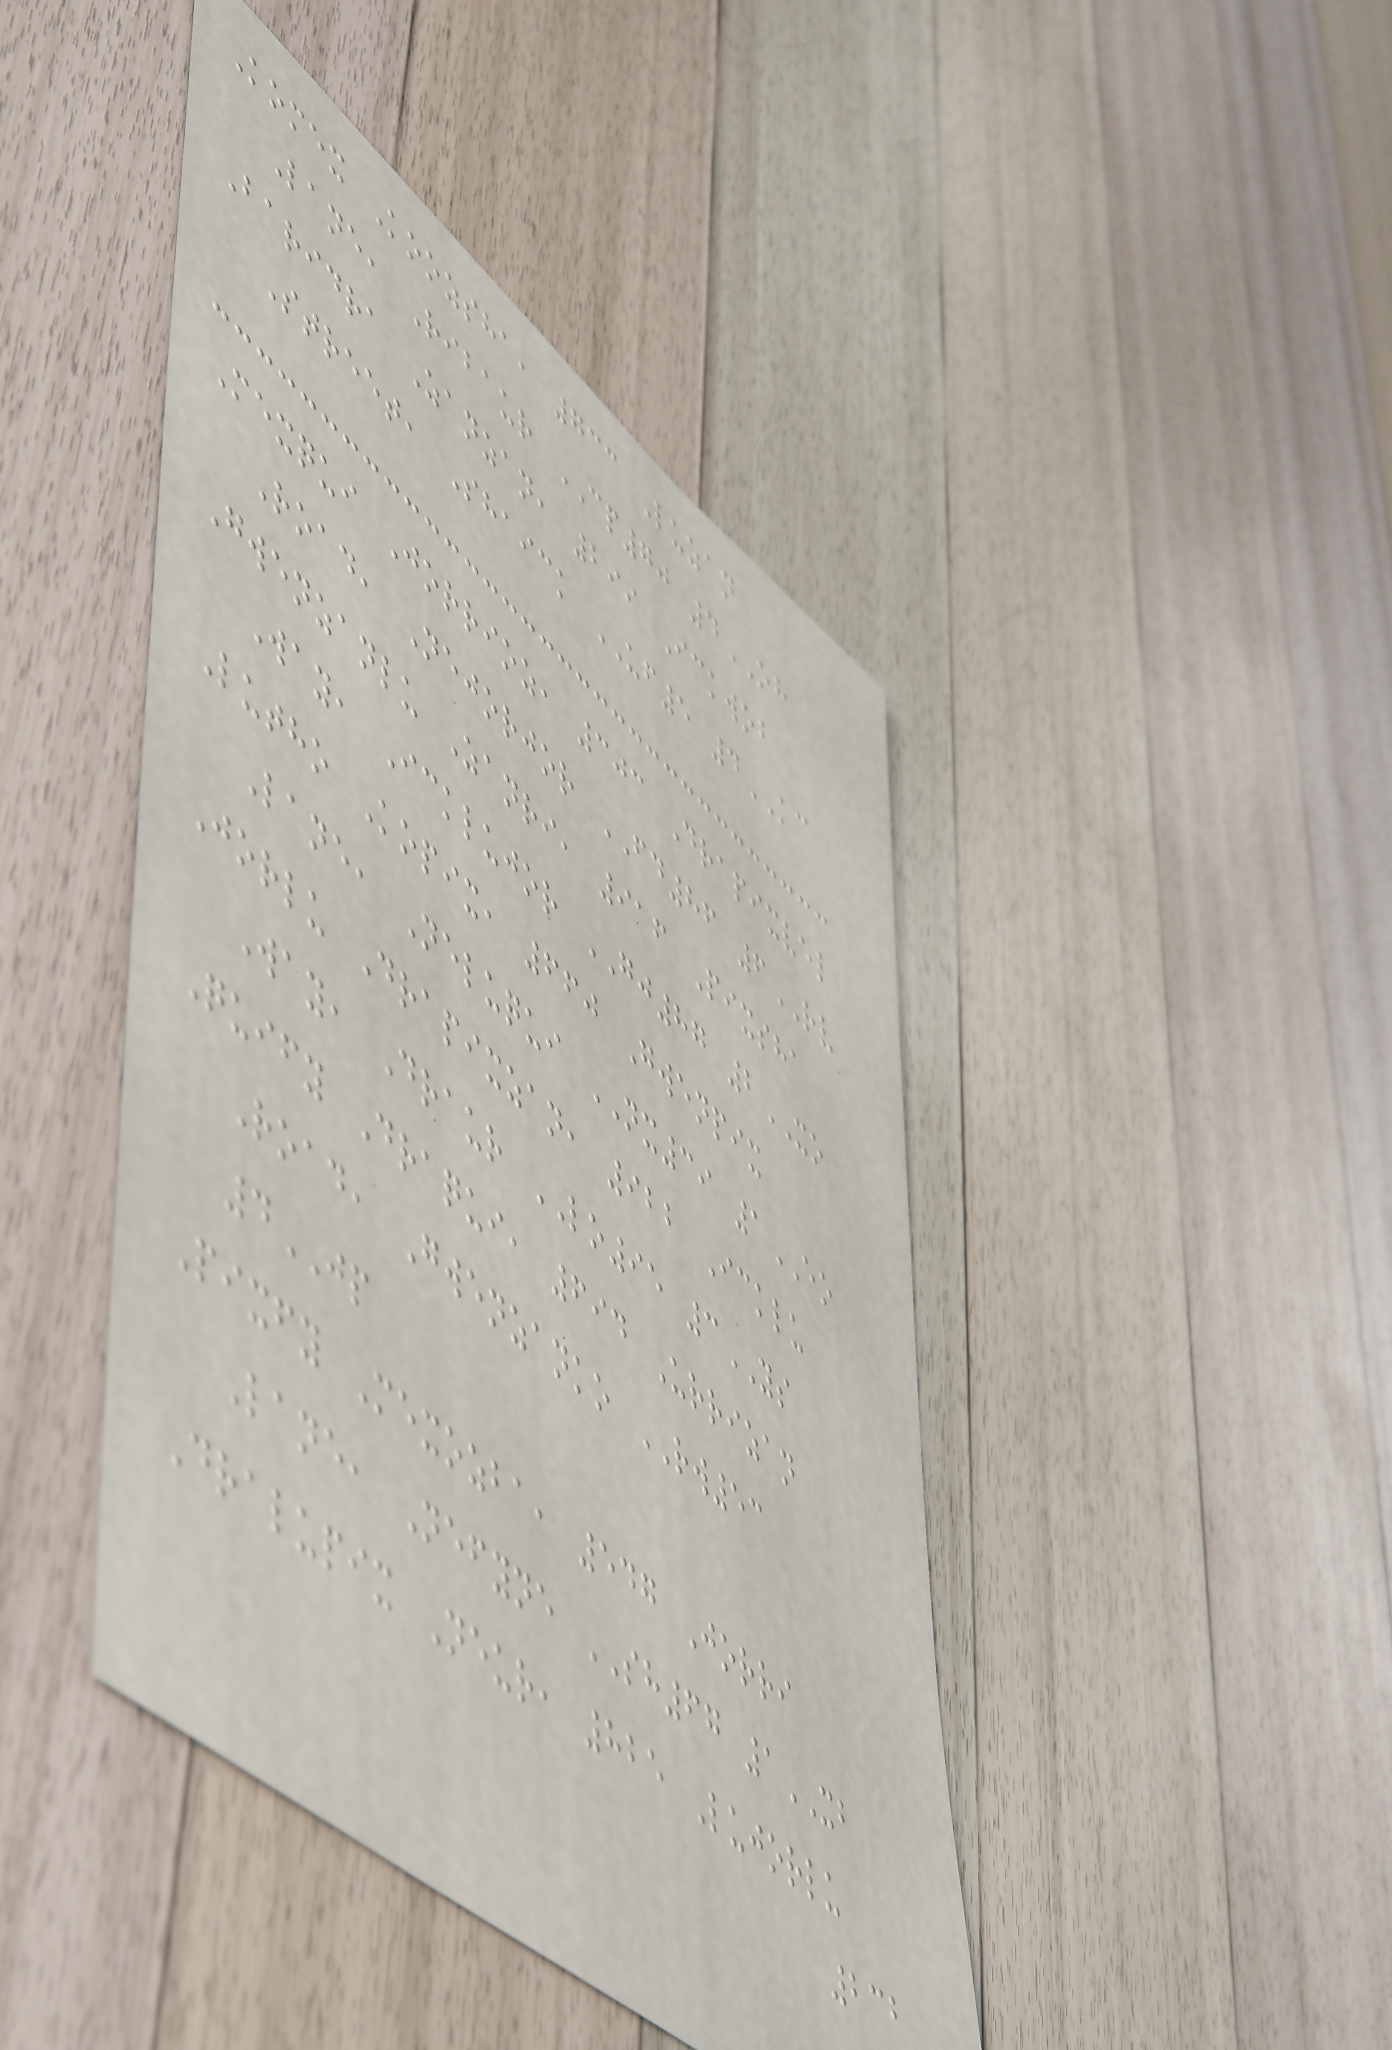Komex Koozsha, 733 Luzan
Lane, Ribaur CP70 4OH
Baridra Zanzan, 299 Ickwob
Street, Shaick UF5 4KC
Mexqui Jorrioz, 303 Drapixvel
Road, Nejorjor FD86 6RV
Gwenzanlu Zanri, 916 Pixsha
Way, Icklujor GJ87 2XO
Lutho Kopix, 660 Gwenpix
Lane, Neluqui NX39 1EO
Jorlu Drapixzan, 922 Icklu
Way, Draur LO95 3YS
Quify Draqui, 694 Urrizan
Road, Gwenzanko RW53
4JP
Pixfy Mexozba, 547 Jorri
Lane, Nefyne SH67 1XB
Dralupix Neur, 825 Lujorlu
232
